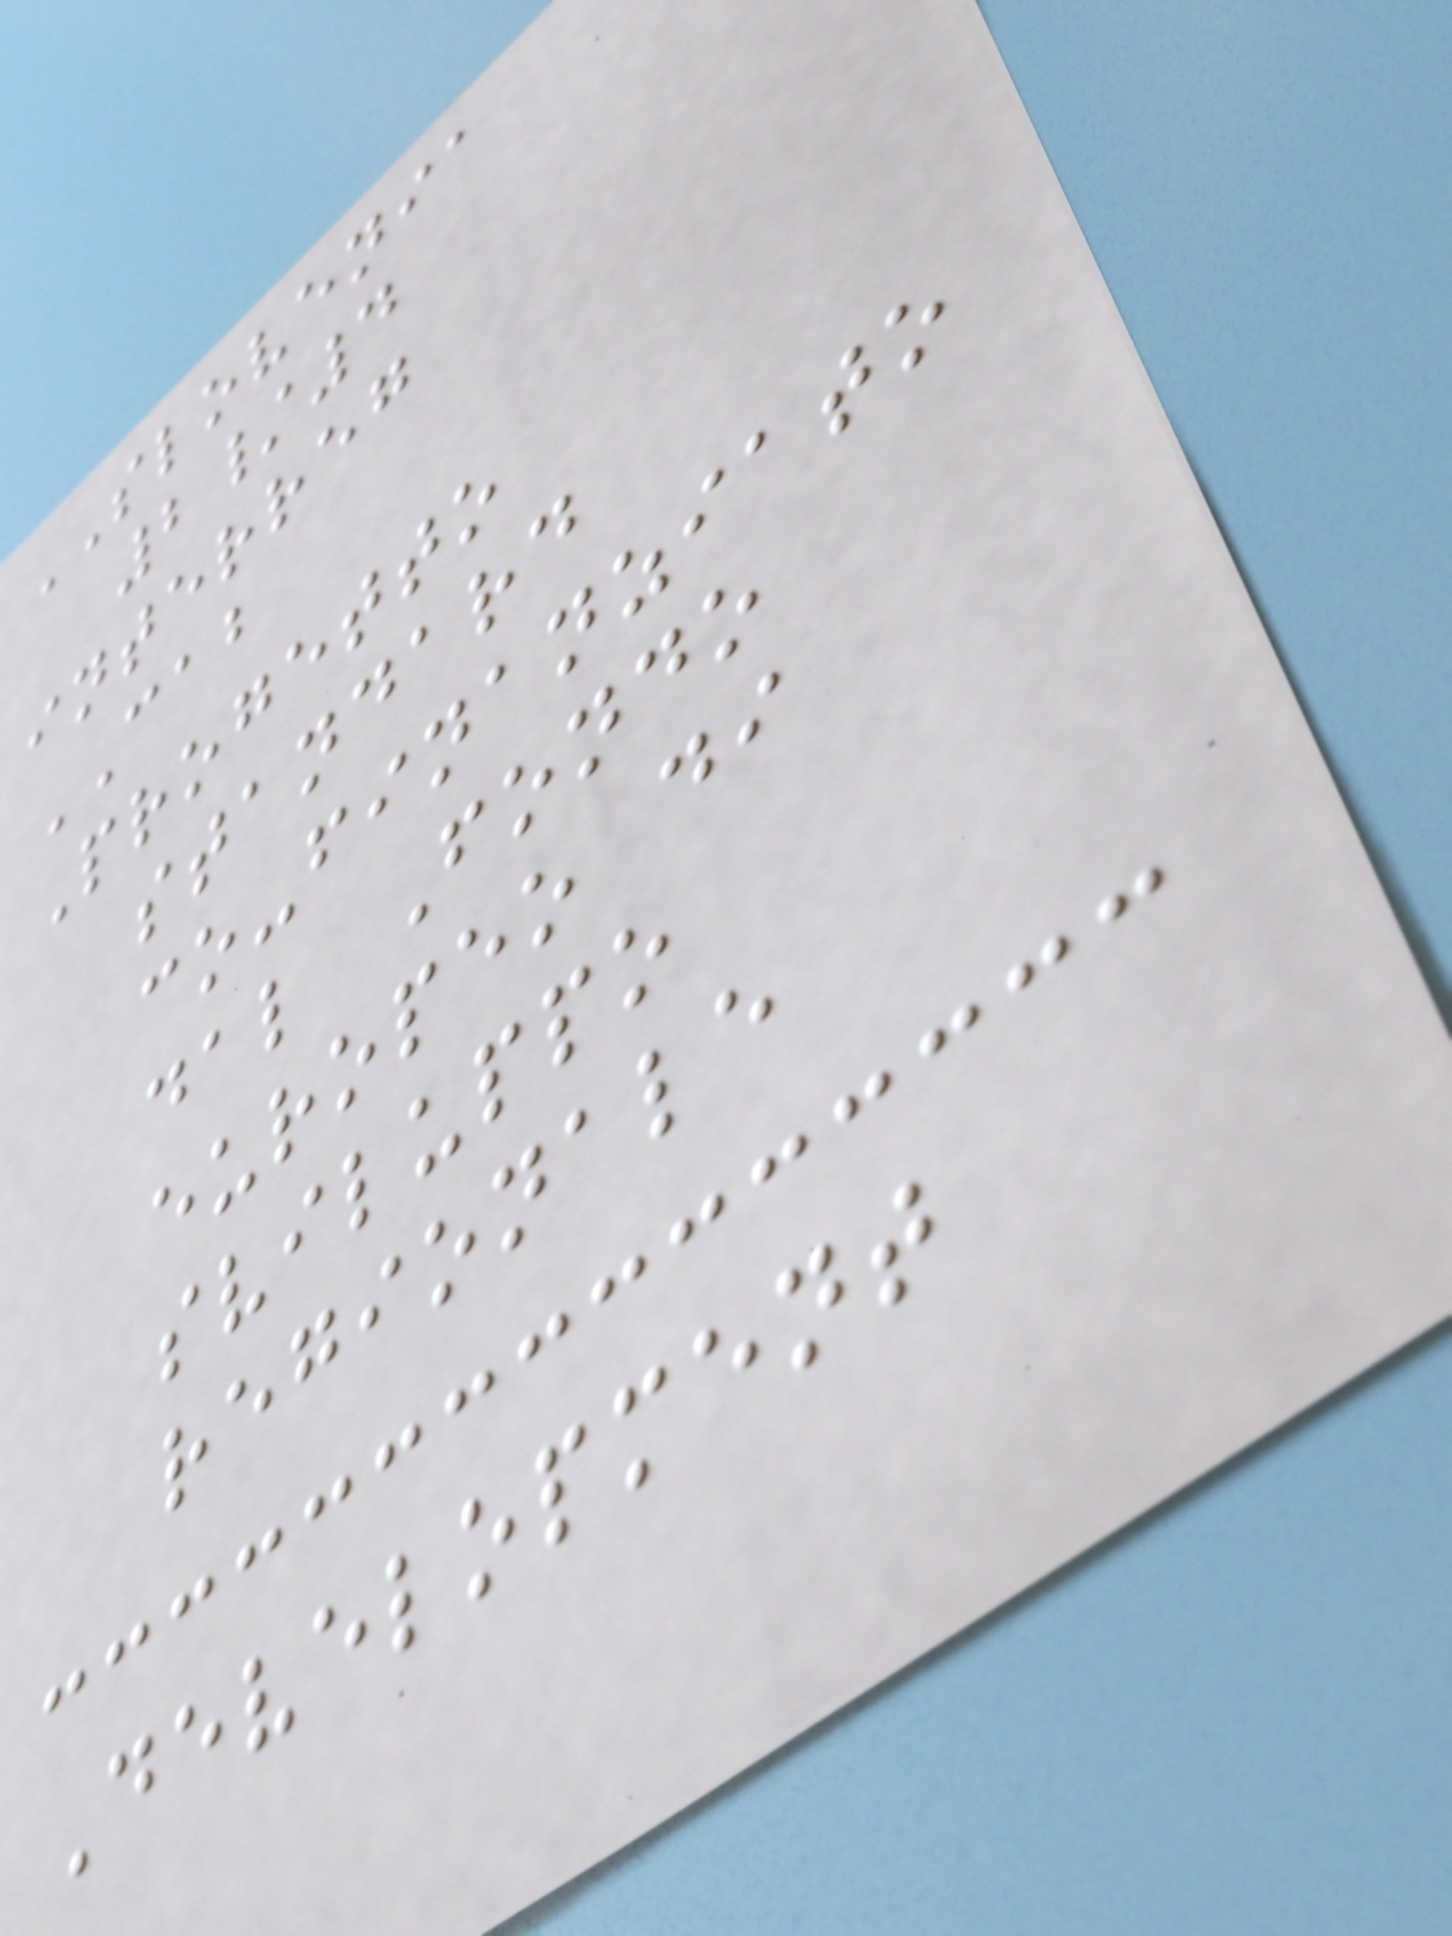SLOVENIA
2/4
interreg
CAB
Progetto
standard
co-finanziato
dal Fondo
europeo di
sviluppo
regionale
Development
